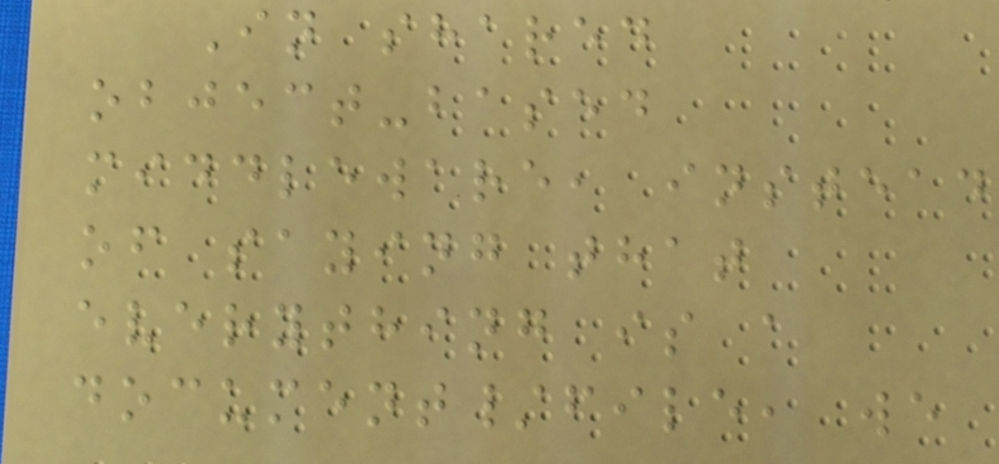In shared
object-based
middleware, instead
of saying that
everything is a
document/file, we
